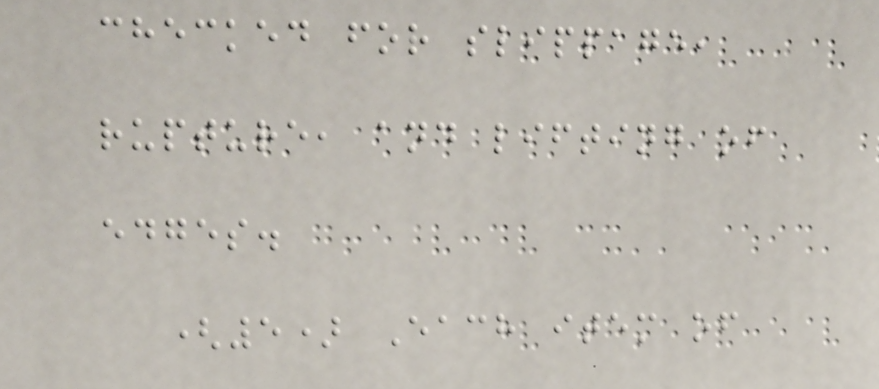checked for slippage,
rupture, and lifting of
edges.
(5) Each item of
